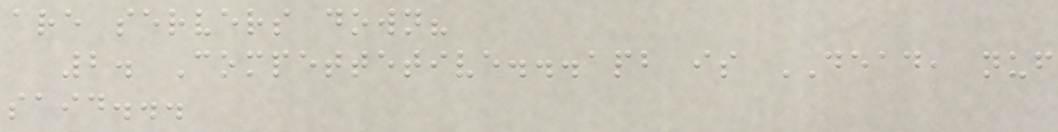are servers down?
2. Compettetive...apb is DEAD, nuf
said...
